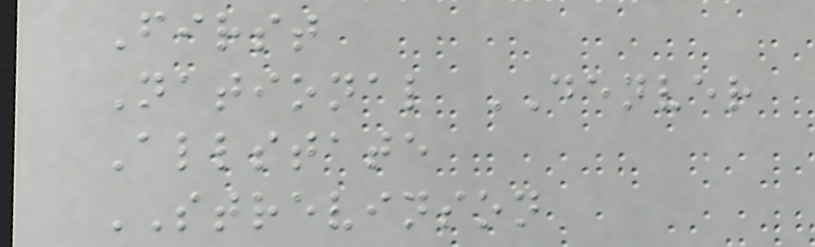First
National DENVER
Allstate
STREVINSON
